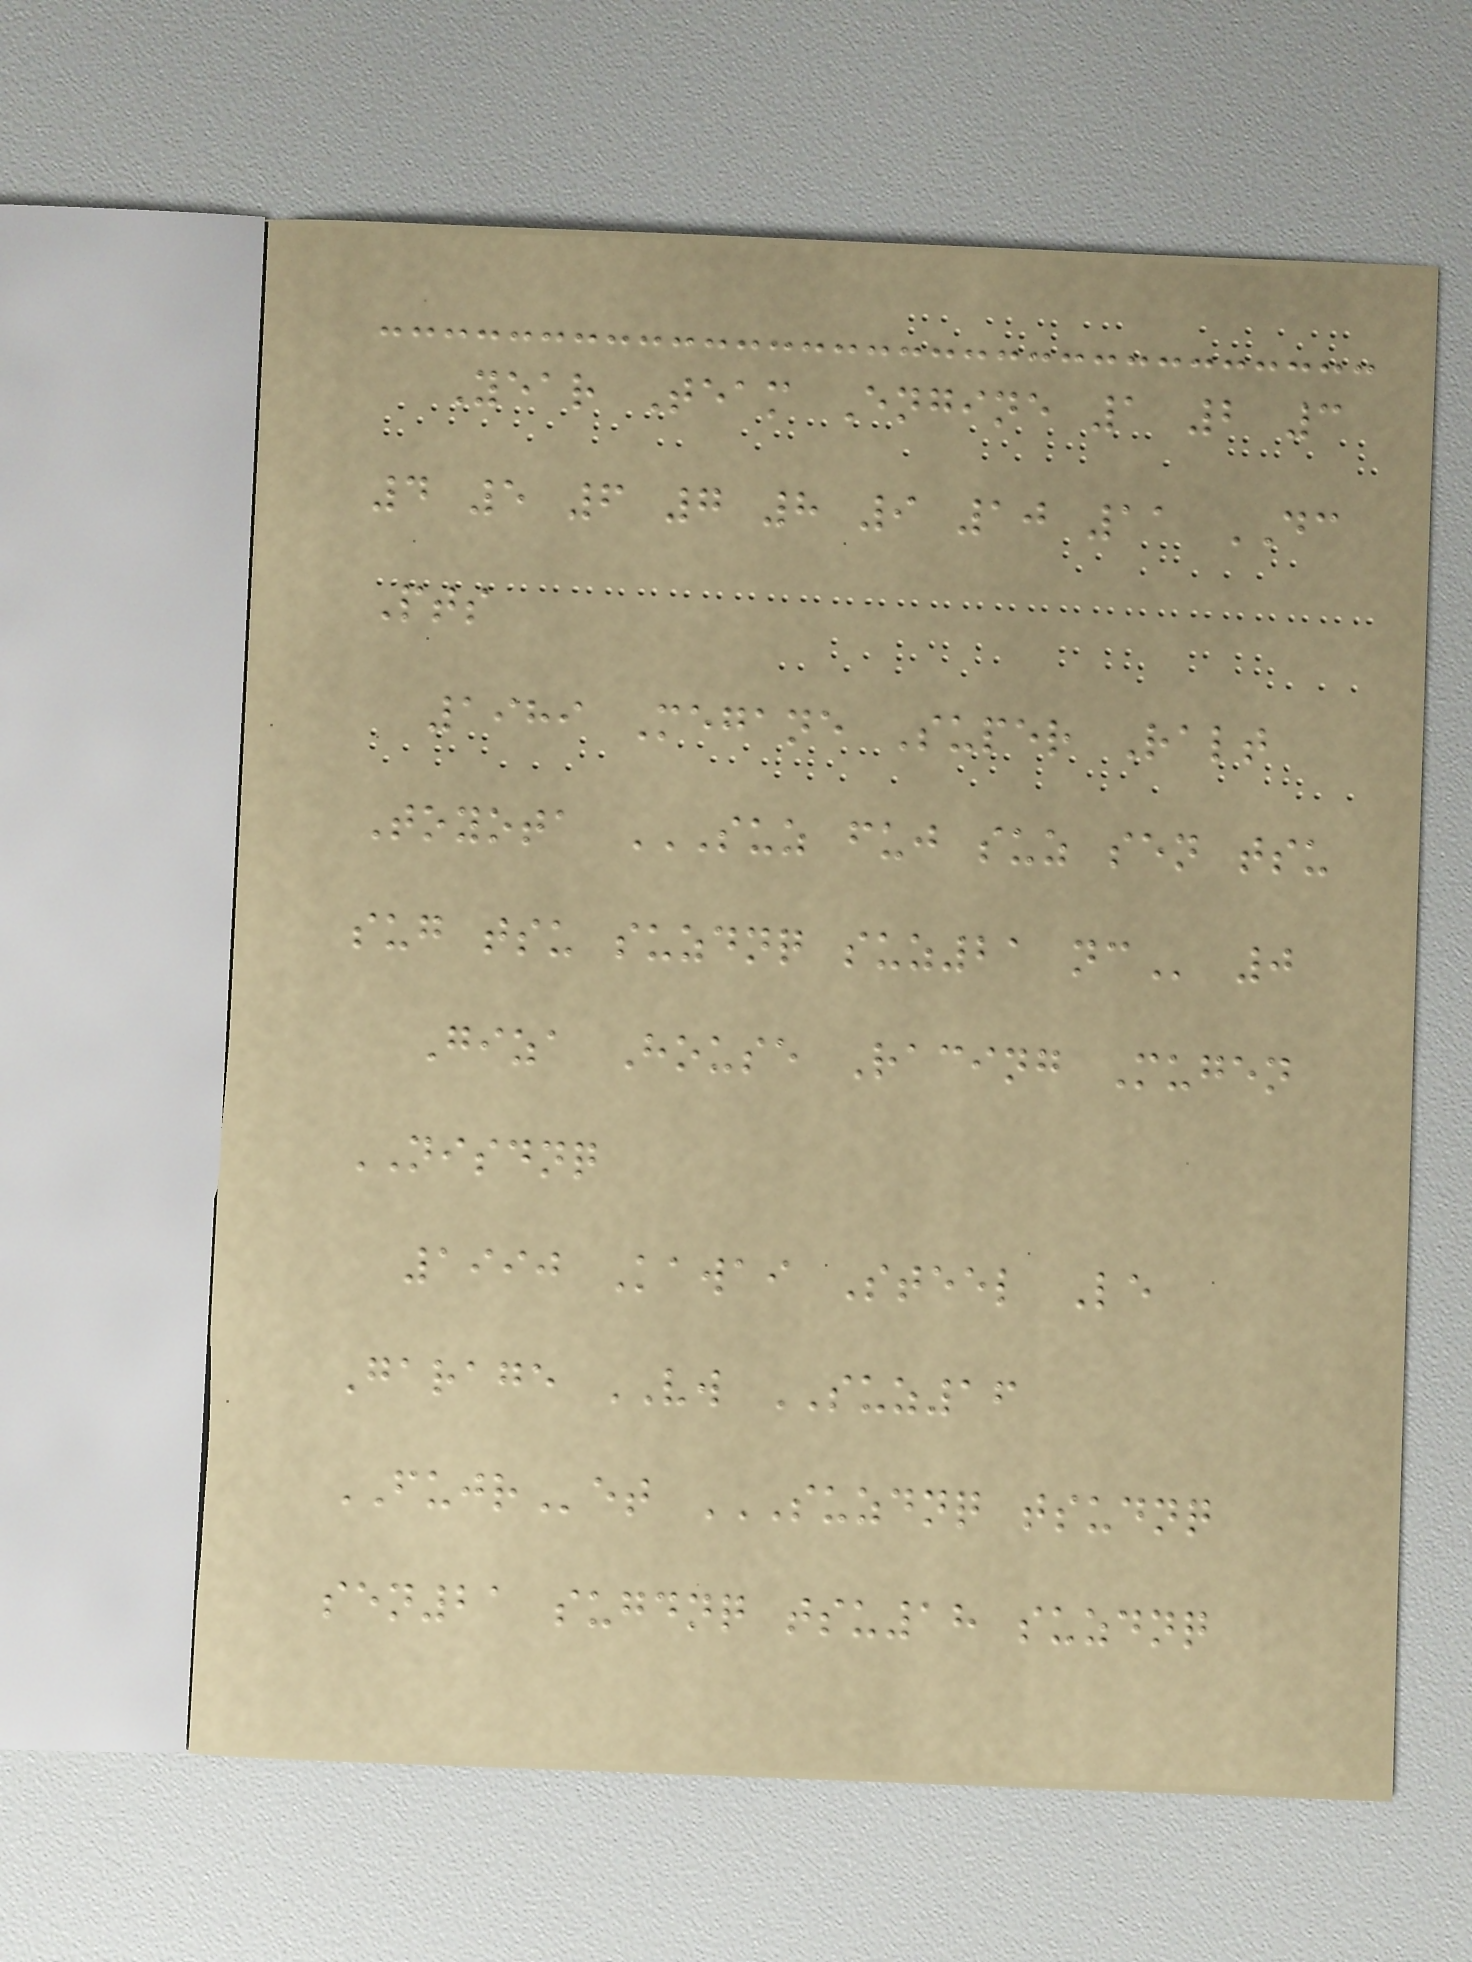Year Team Engine 1 2 3
4 5 6 7 8 9 10 11 DC
Pts
1989 Megane Super Ralt
Toyota SUZ FUJ SUZ SEN TSU
SUG TSU SUZDNQ SUZ21 NC 0
Giza House Racing Mugen
NISDNQ
1990 Kawai Steel Le
Garage VW SUZ16
FUJRet SUZDNQ TSUDNQ
SEN21 SUGDNQ TSU18 SUZDNQ
